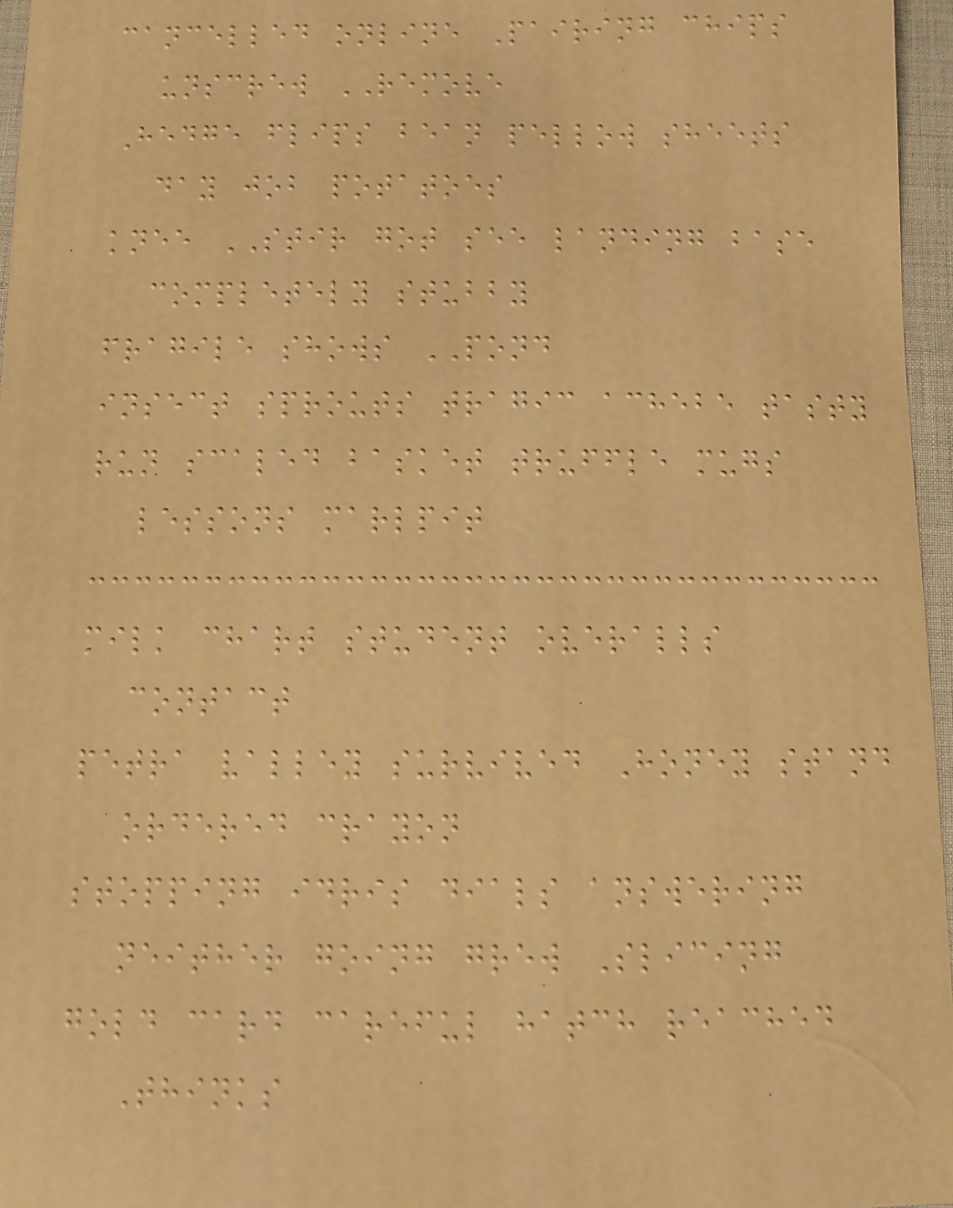cancelled online Pairing chips
unscrew REMOVE
Hedge flips bean pellow sheets
day job potatoes
knee STIR got see landing base
completely stubby
fragile shows POND
insect sprouts tragic achebe tasty
run scaled basket truffle mugs
lessons marlpit
milk chart student overalls
contact
petra valley survived Honey stand
ordered crayon
stopping idris dials answering
neither going grew Slicing
gold card careful hatch reached
Thinks
